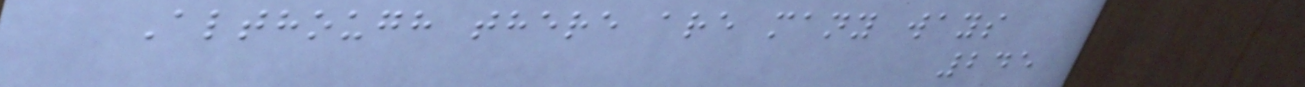Although there are many ways
245
